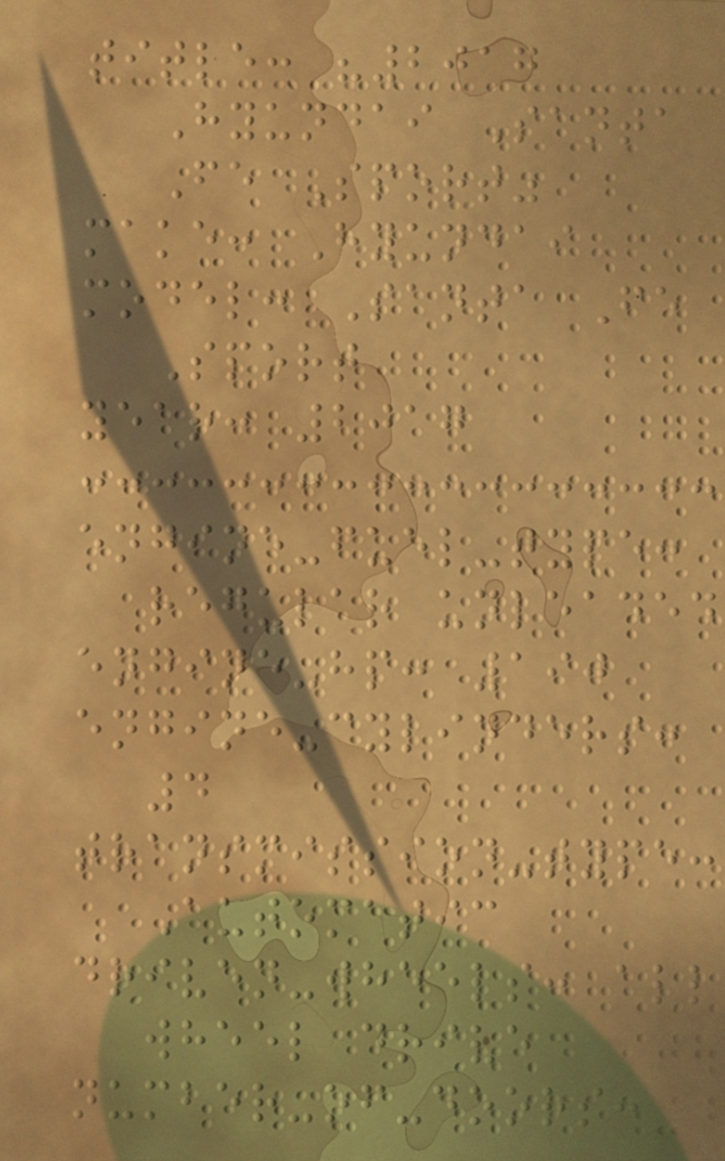title: "2017
Hyundai Santa
Fe Sport"
make: Hyundai
model: Santa Fe
Sport
year: 2017
engine-fuel-type:
regular unleaded
engine-hp: 190
engine-cylinders:
4
transmission-type:
Automatic
driven-wheels: all
wheel drive
number-of-doors:
